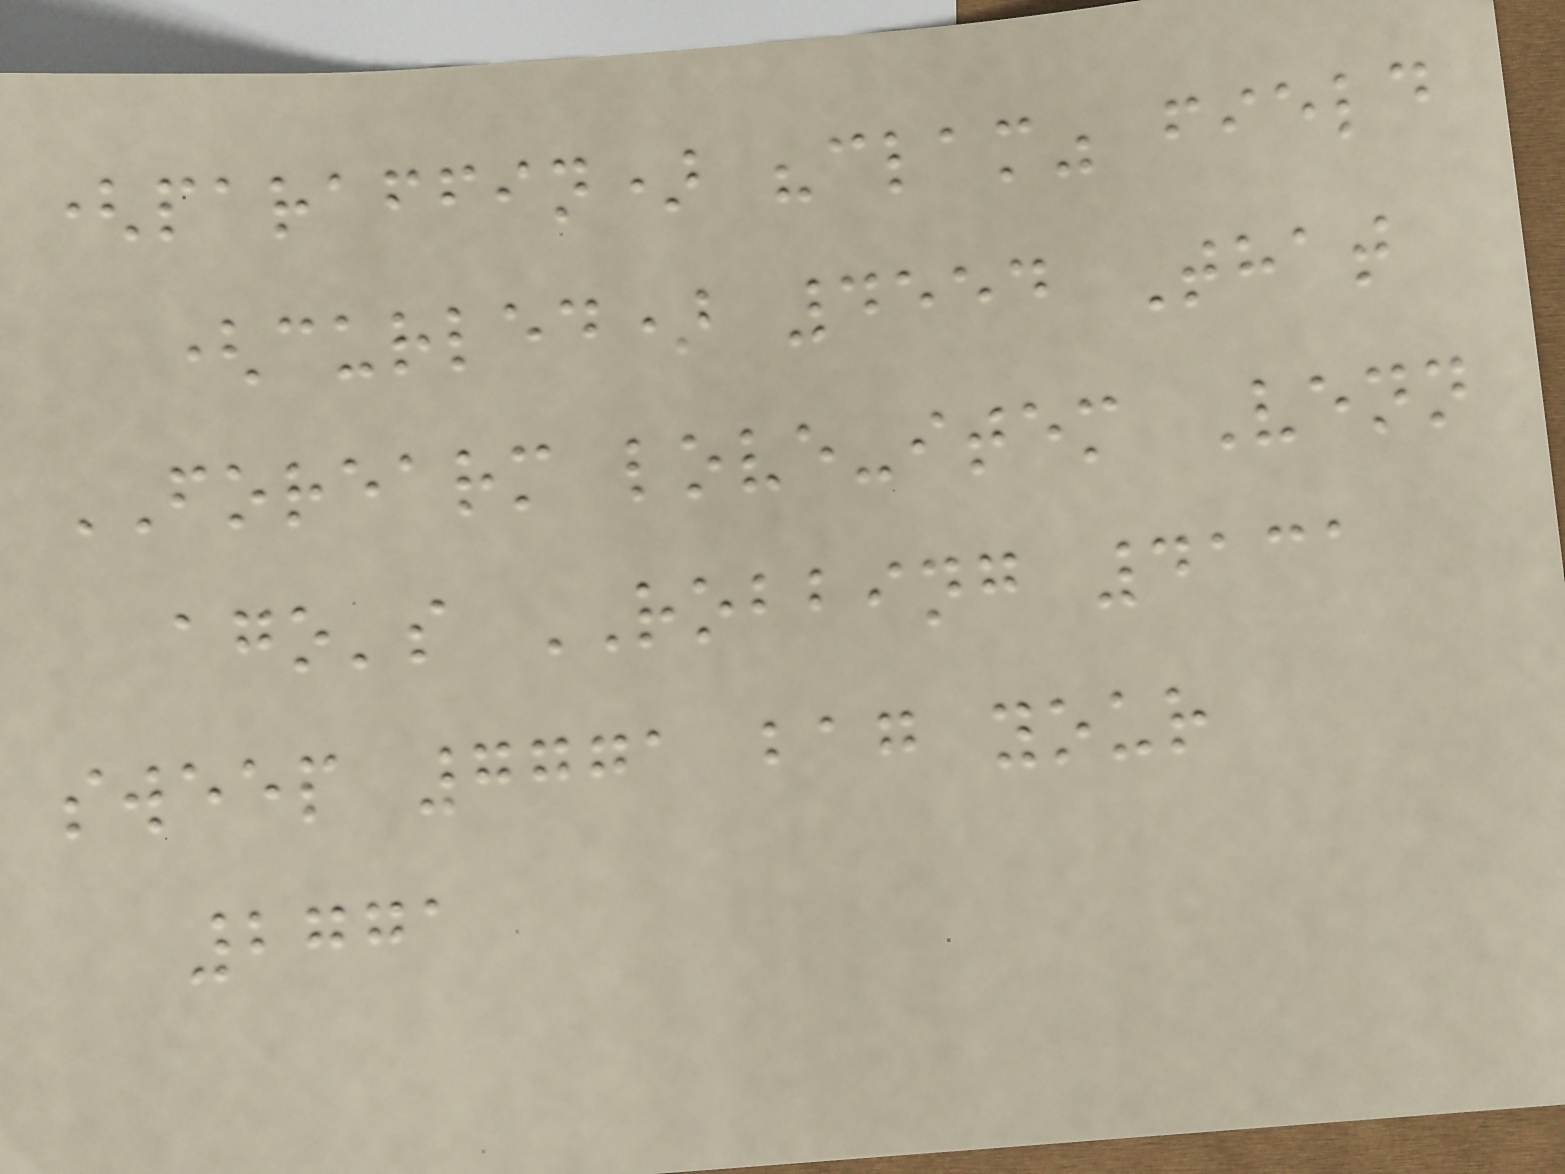(paraffin) "clam" field
(curled) 4554 That
FOREARM love-item Venn
ago's ROBBING 4131
sweep 7771 bag your
2771
